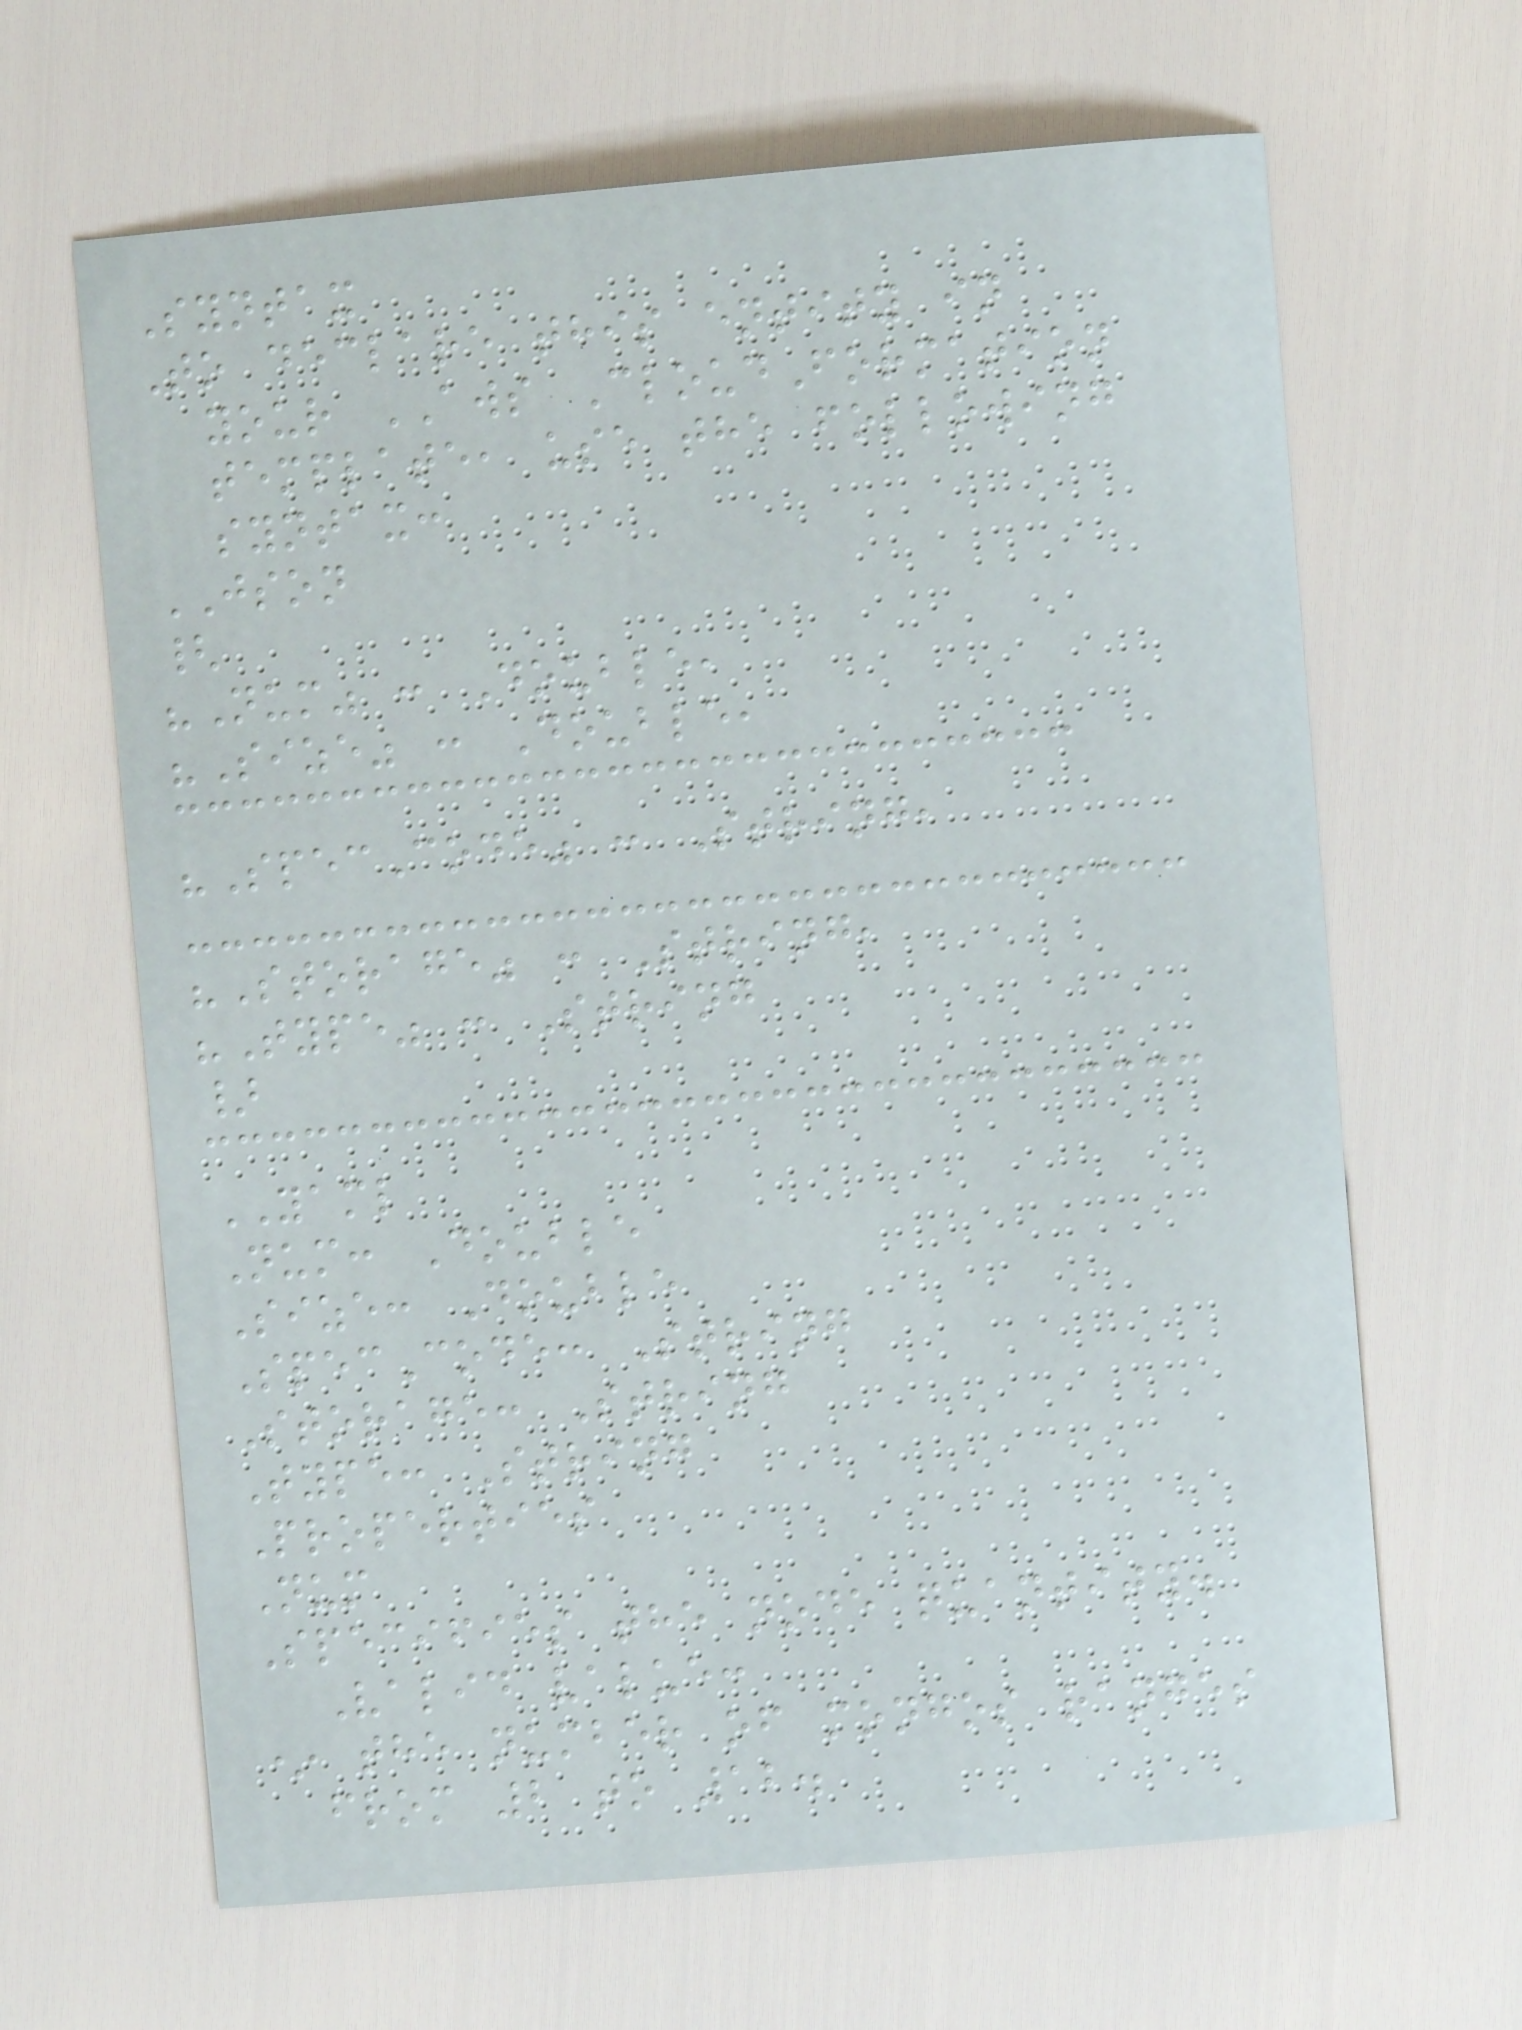Syntax
To declare this entity in
your AWS CloudFormation
template, use the following
syntax:
JSON
{
"Num" : Double,
"Size" : Double,
"SpecCode" : String,
"Storage" : String,
"Type" : String
}
YAML
Num: Double
Size: Double
SpecCode: String
Storage: String
Type: String
Properties
Num
Specifies the node quantity.
Valid value:
* the number of mongos ranges
from 2 to 12.
